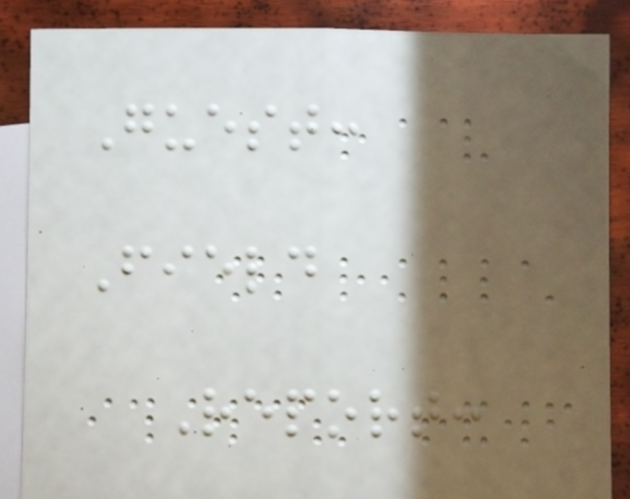Guest:
Field
Report:
